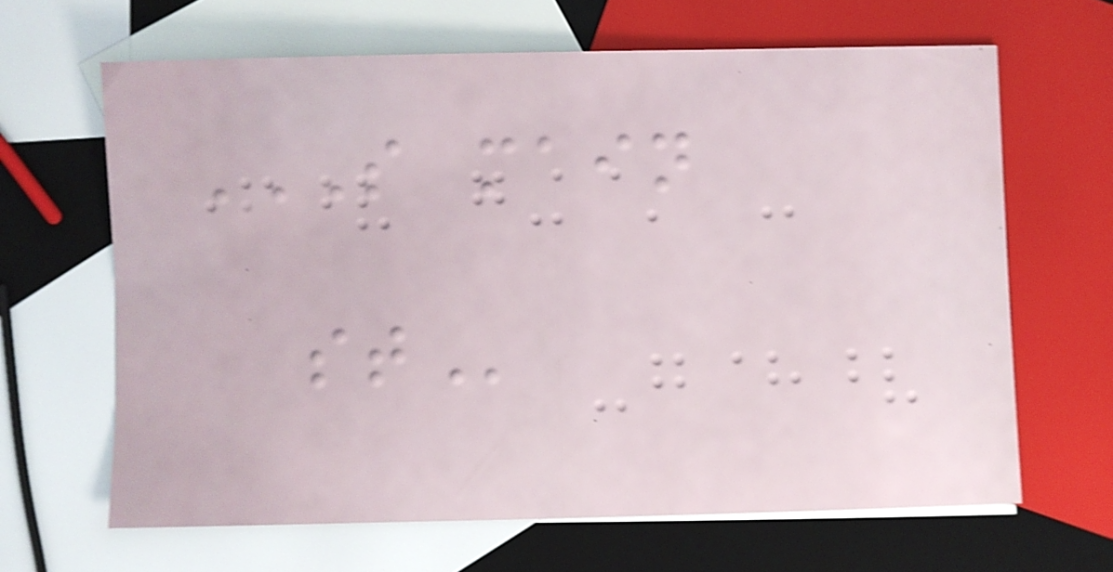S MAIN
ST
